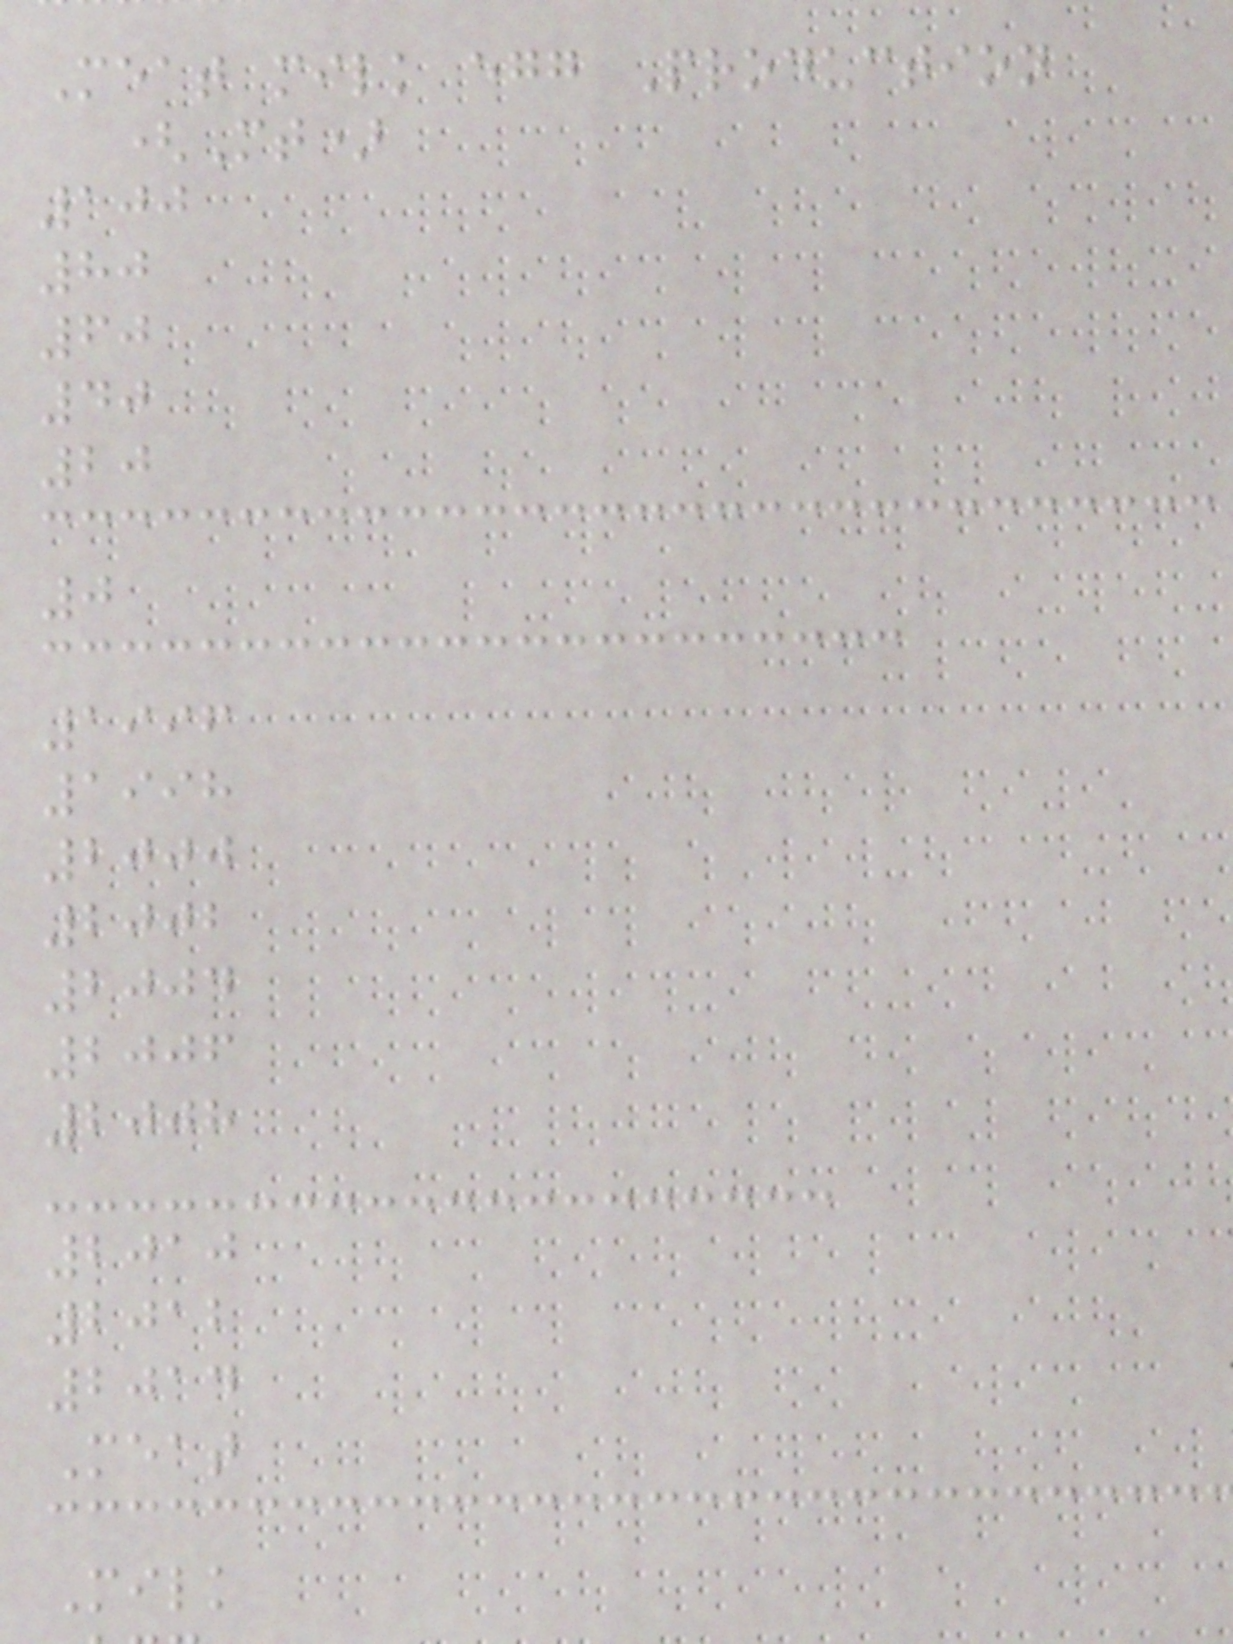Meat milk egg Production
(Mt)
100
80
60
40
20
0
1996
1998
2000
2002
2004
2006
2008
2010
2012
2014
Meat
Milk
